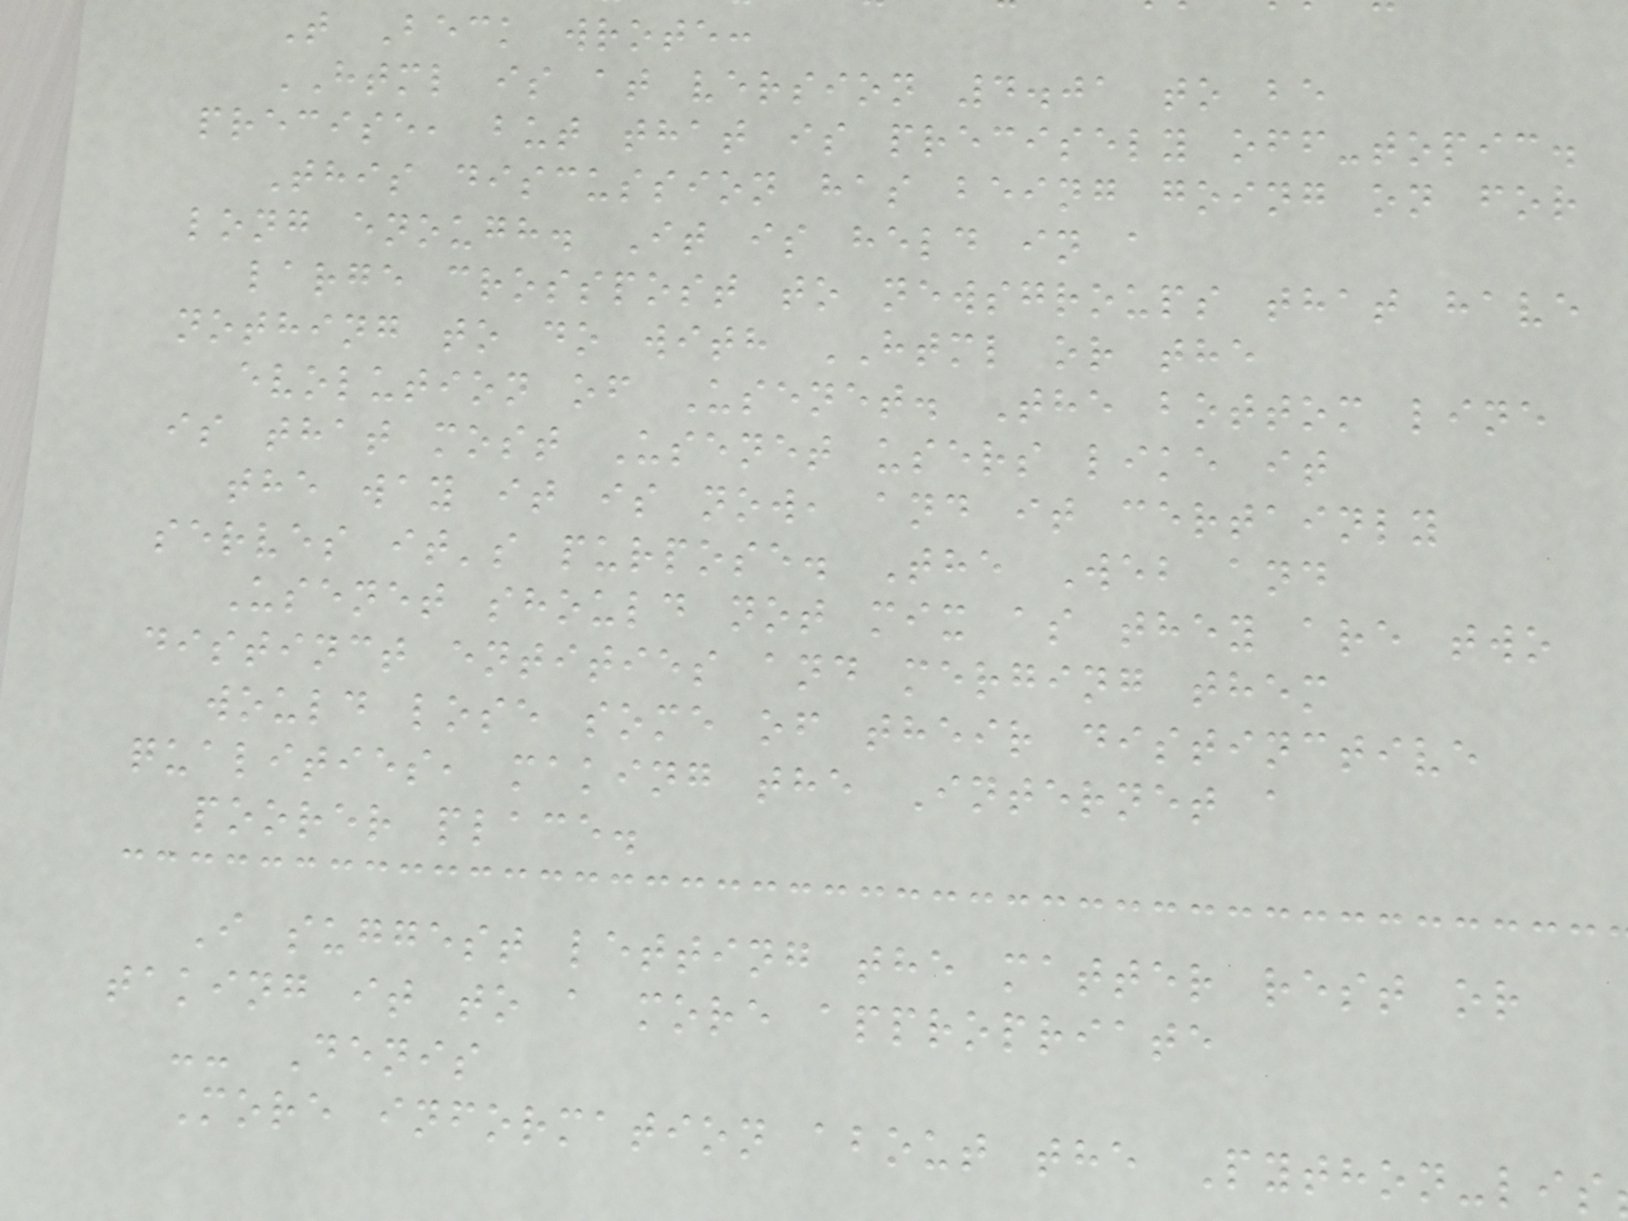T Beck wrote:
HTML is at version 4.01 to be
precise, but that is precisely off-topic.
This discussion has being going on for
long enough. It is held in a
large crosspost to newsgroups that have
nothing to do with HTML or the
evolution of Usenet. The bottom line
is that most Usenet users like it
the way it is now, and it certainly
serves it's purpose. The Web and
Usenet should not mix as they are two
distinct entities and merging them
would lose some of their distinctive
qualities, making the Internet a
poorer place.
I suggest letting the matter rest or
taking it to a more appropriate
-- Denis
More information about the Python-lis
